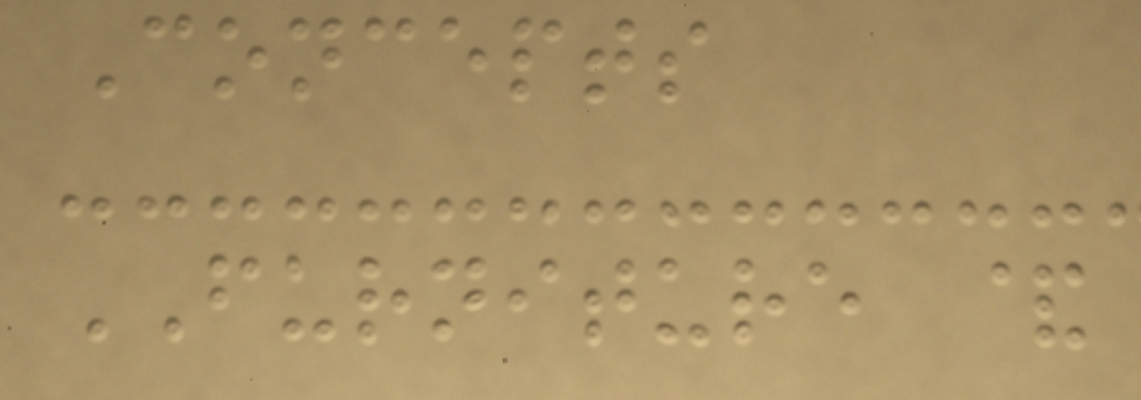Concepts
FURNITURE &
